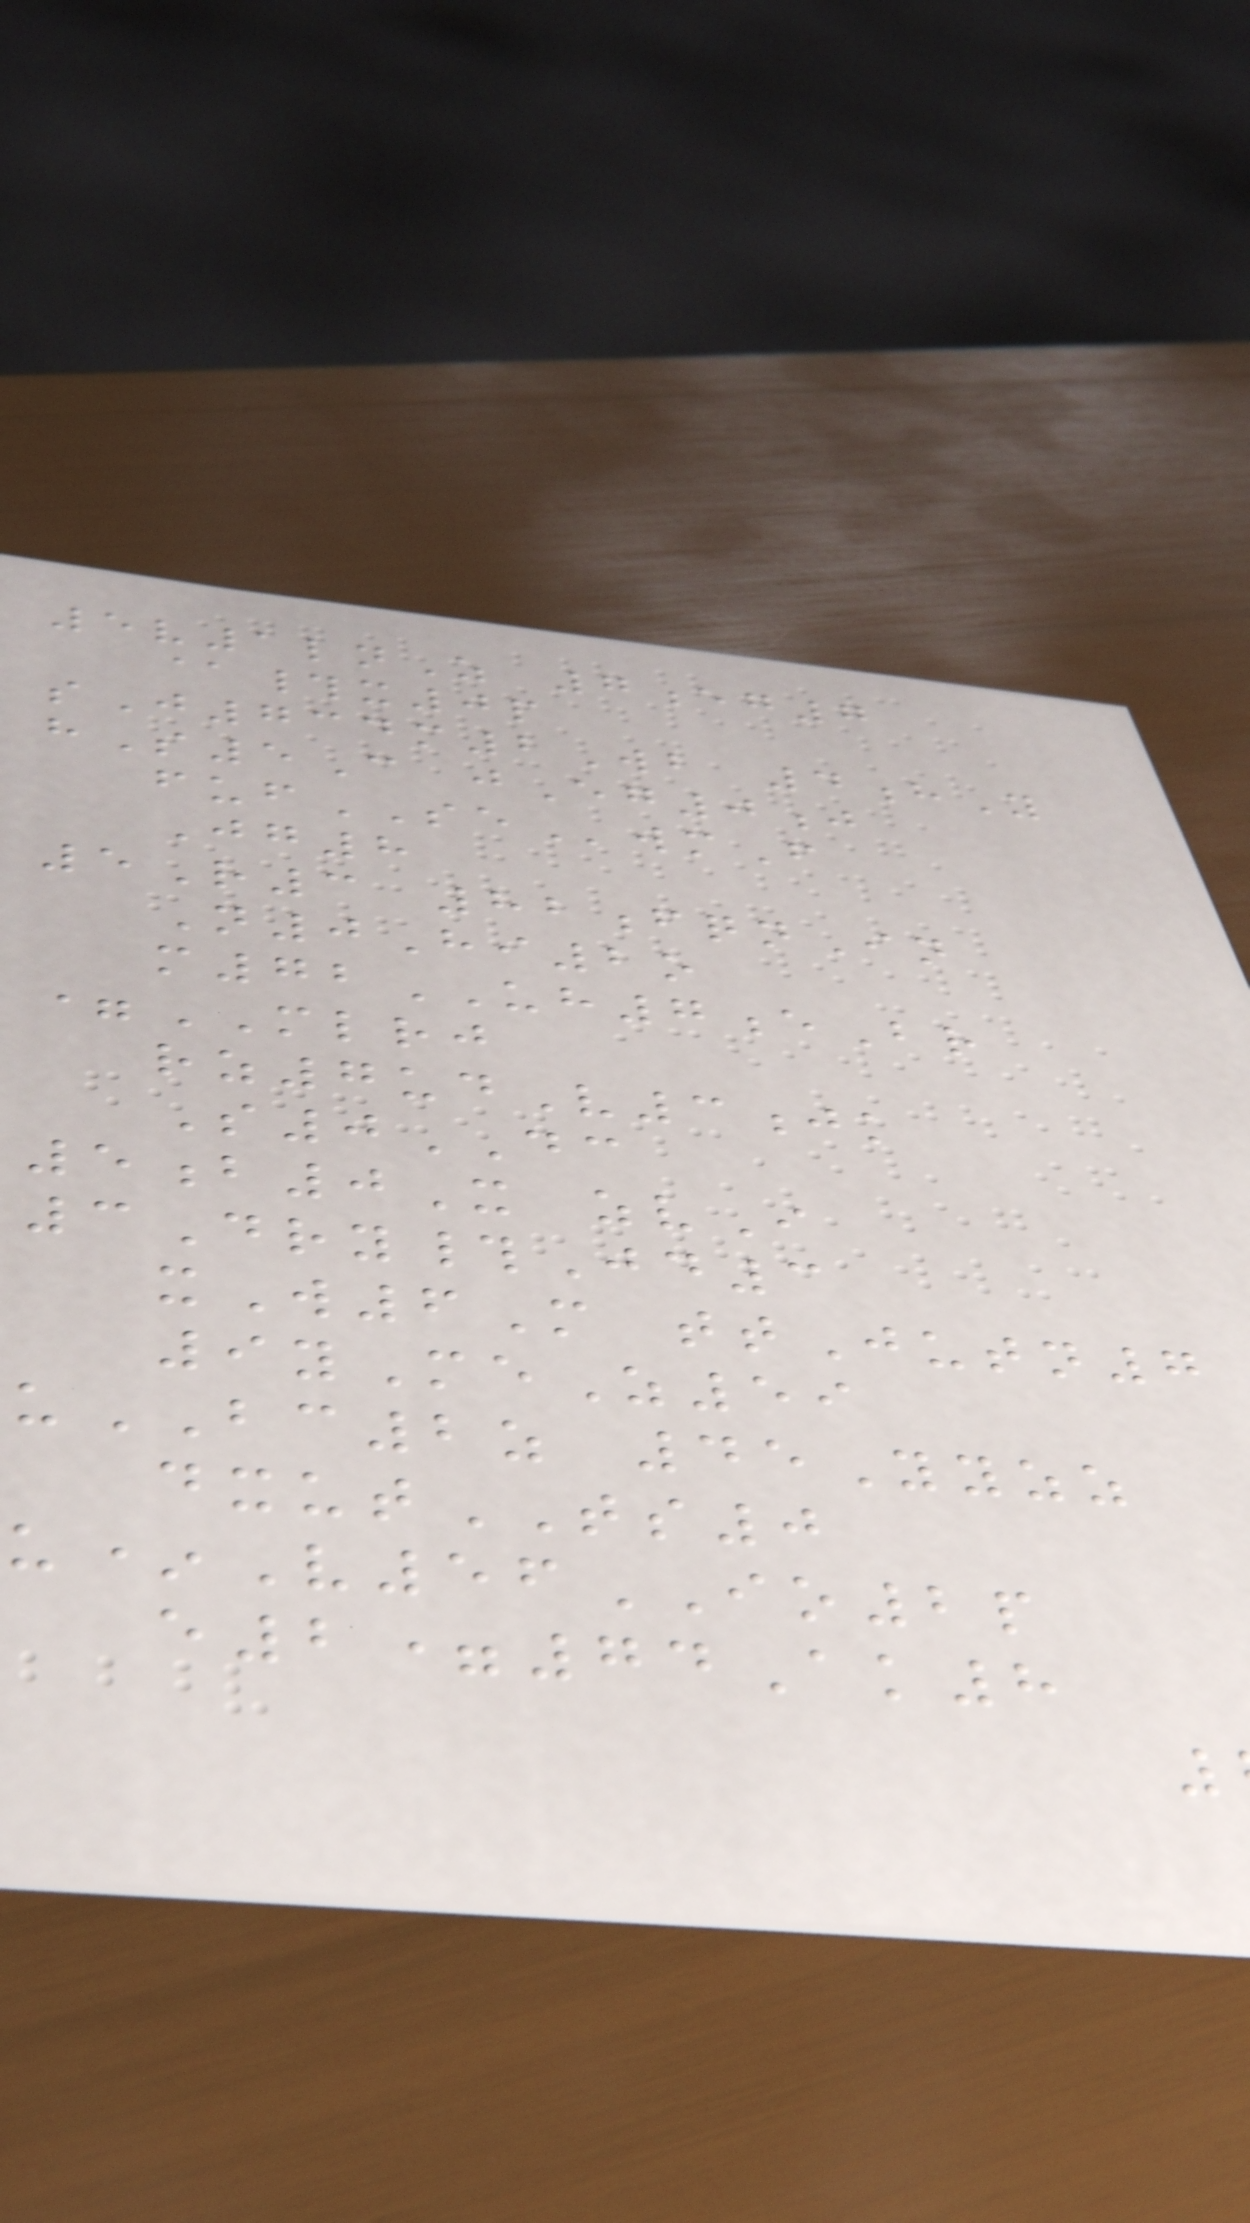5v1lnZ 7eg7
@#x0p
sJ734m2Wb 4hY
hS5C jEg0j
fufSEwmF
Jg8
5R3 82fqnIn
N0Hi2o
m72UH7eBr
=MLRJ
rz7udV3jk
S0DC
5b0X zvI
3Dry#Jd3
xW6M ttJutn7
9yMeZ59
uBC2z 45Yyzz
dxutTS0
u*V56IO2p
e2=74Ak8
